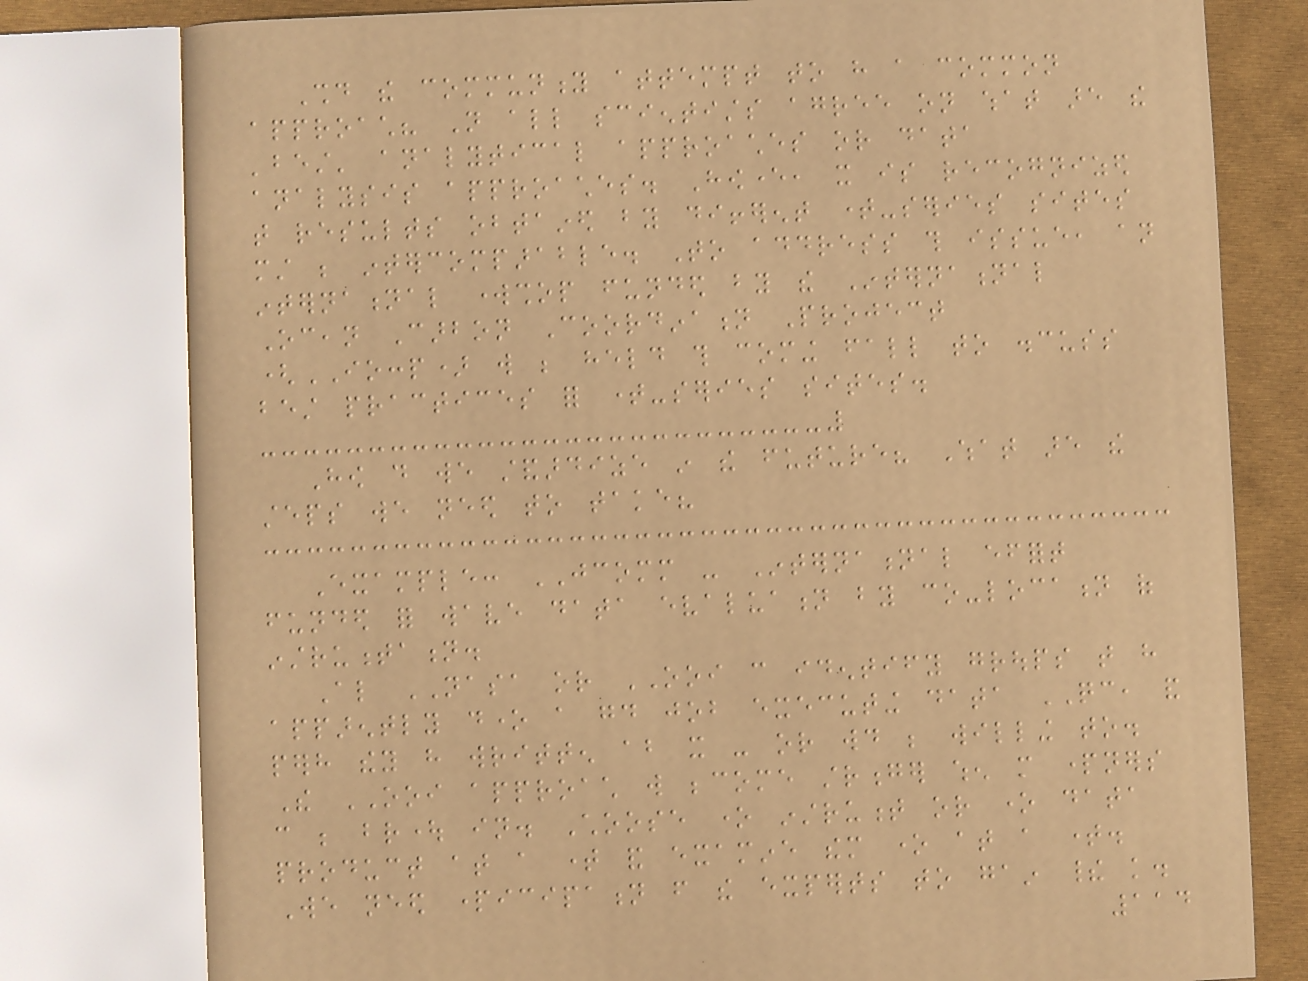Should the community attempt to have a common
approach? Not all scientists agree on what are the
'best' analytical approaches or data
analysis approaches. However, it is recognized
that results obtained by different time-series sites
must be intercomparable. To address this issue, an
international workshop funded by the International
Ocean Carbon Coordination Project
(IOCCP) will be held this coming fall to discuss
best practices for time-series sites.
How do we standardize in the future? What are the
steps we need to take?
Example: JCOMM - International effort
funded for wave data evaluation by co-location of
instrumentation.
Also NASA or OOI can identify groups that have
apparently done a good job executing data QC, and
perhaps they have written about it - or would be willing to.
The OOI approach will become stronger when more partners
can be brought in. Choose one instrument or one data
product at a time and examine them one at a time.
We need participation from the experts to gain their knowledge.
114
